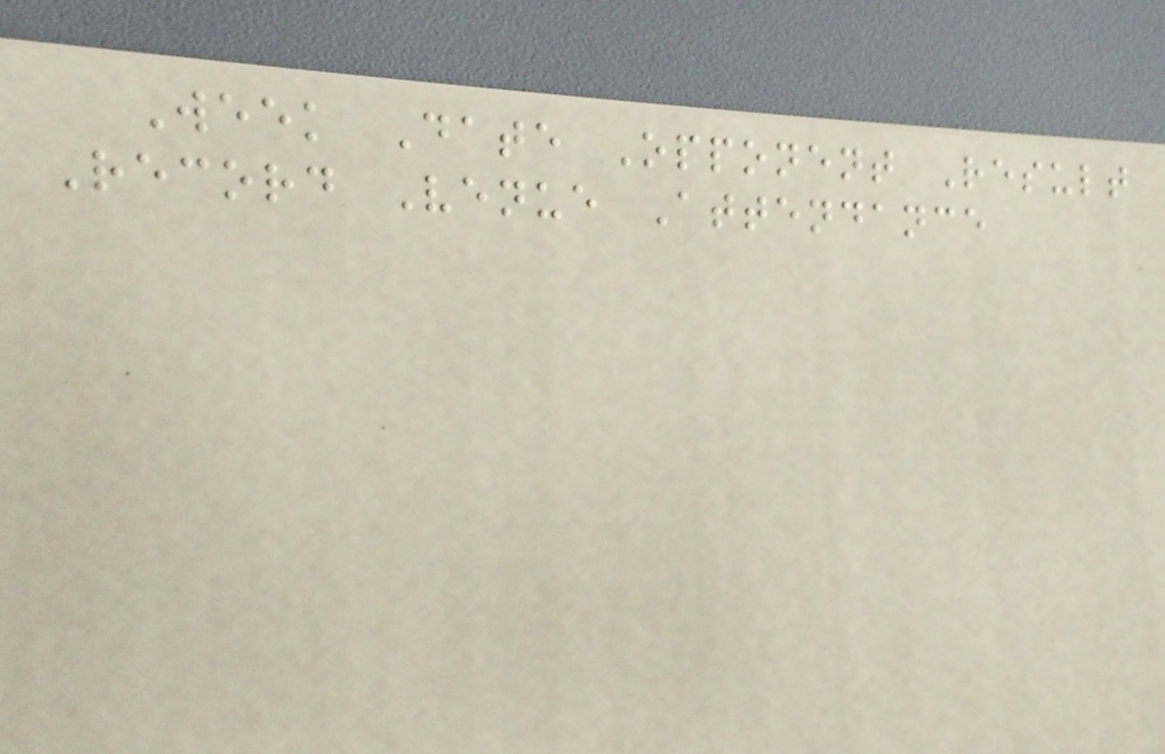Week Date Opponent Result
Record Venue Attendance
